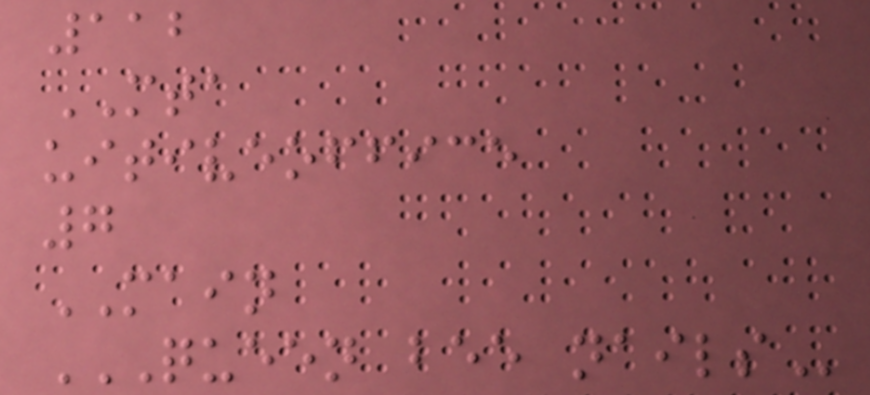112
MTA
uitiveoffice
7
MAIN
QUEEN BEE NAILS
